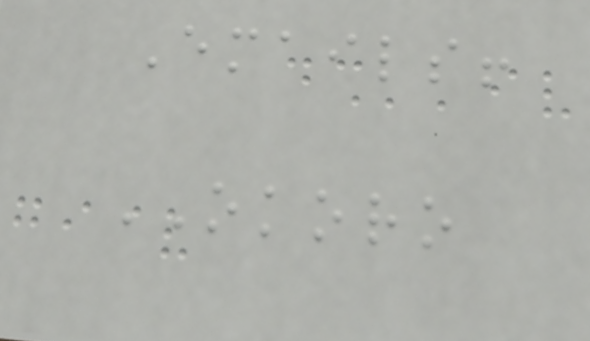Emails!
OKORO
